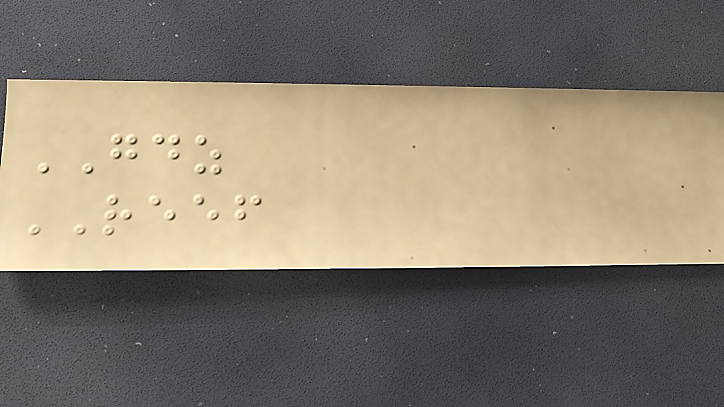GDZ
REEF
